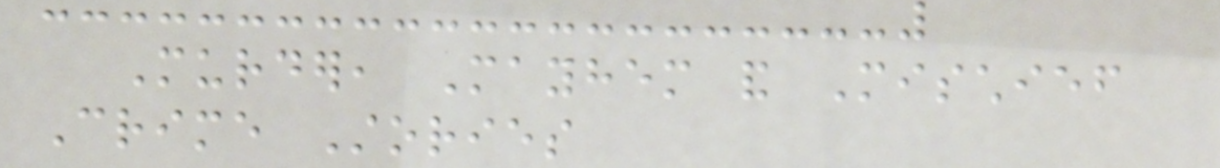Murder, Mayhem and Mischief
Crime Stories
